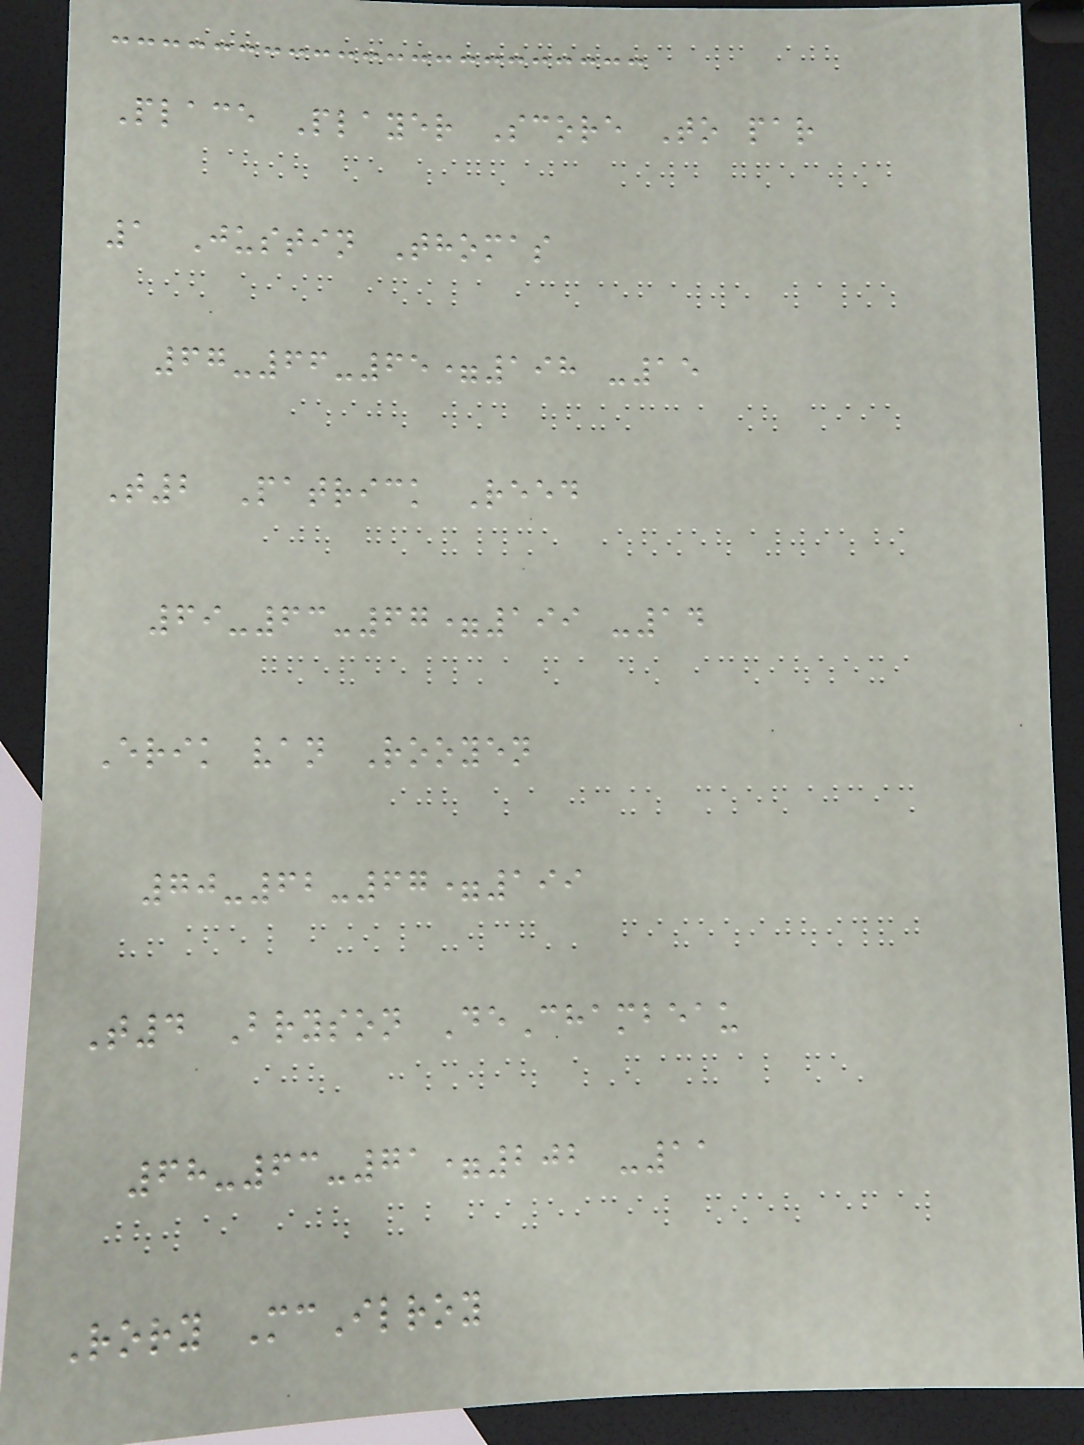Place Player Score To par
1 Justin Thomas
67-66-65=198 -15
T2 Patrick Reed
69-63-67=199 -14
Erik van Rooyen
70-62-67=199
T4 Bryson DeChambeau
68-63-71=202 -11
Rory McIlroy
